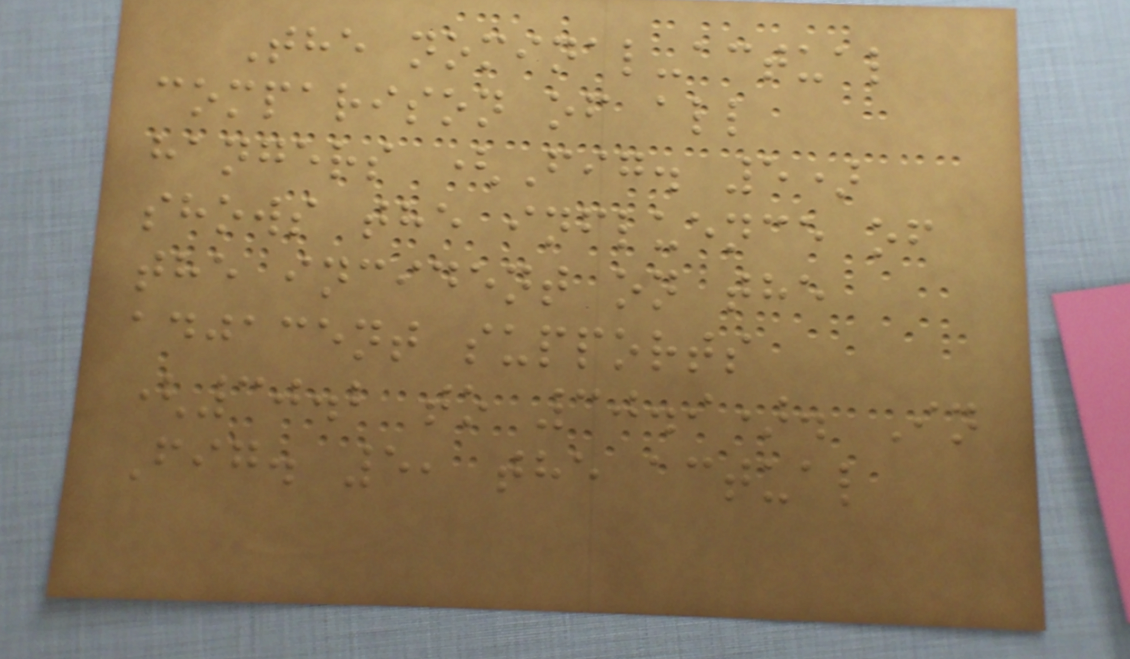The nominal-actual
comparison of all
hangers (Fig. 5)
shows the influence of
the incident on the
adjacent supports
(30.2 to 30.9). In
Fig. 5, the actual
